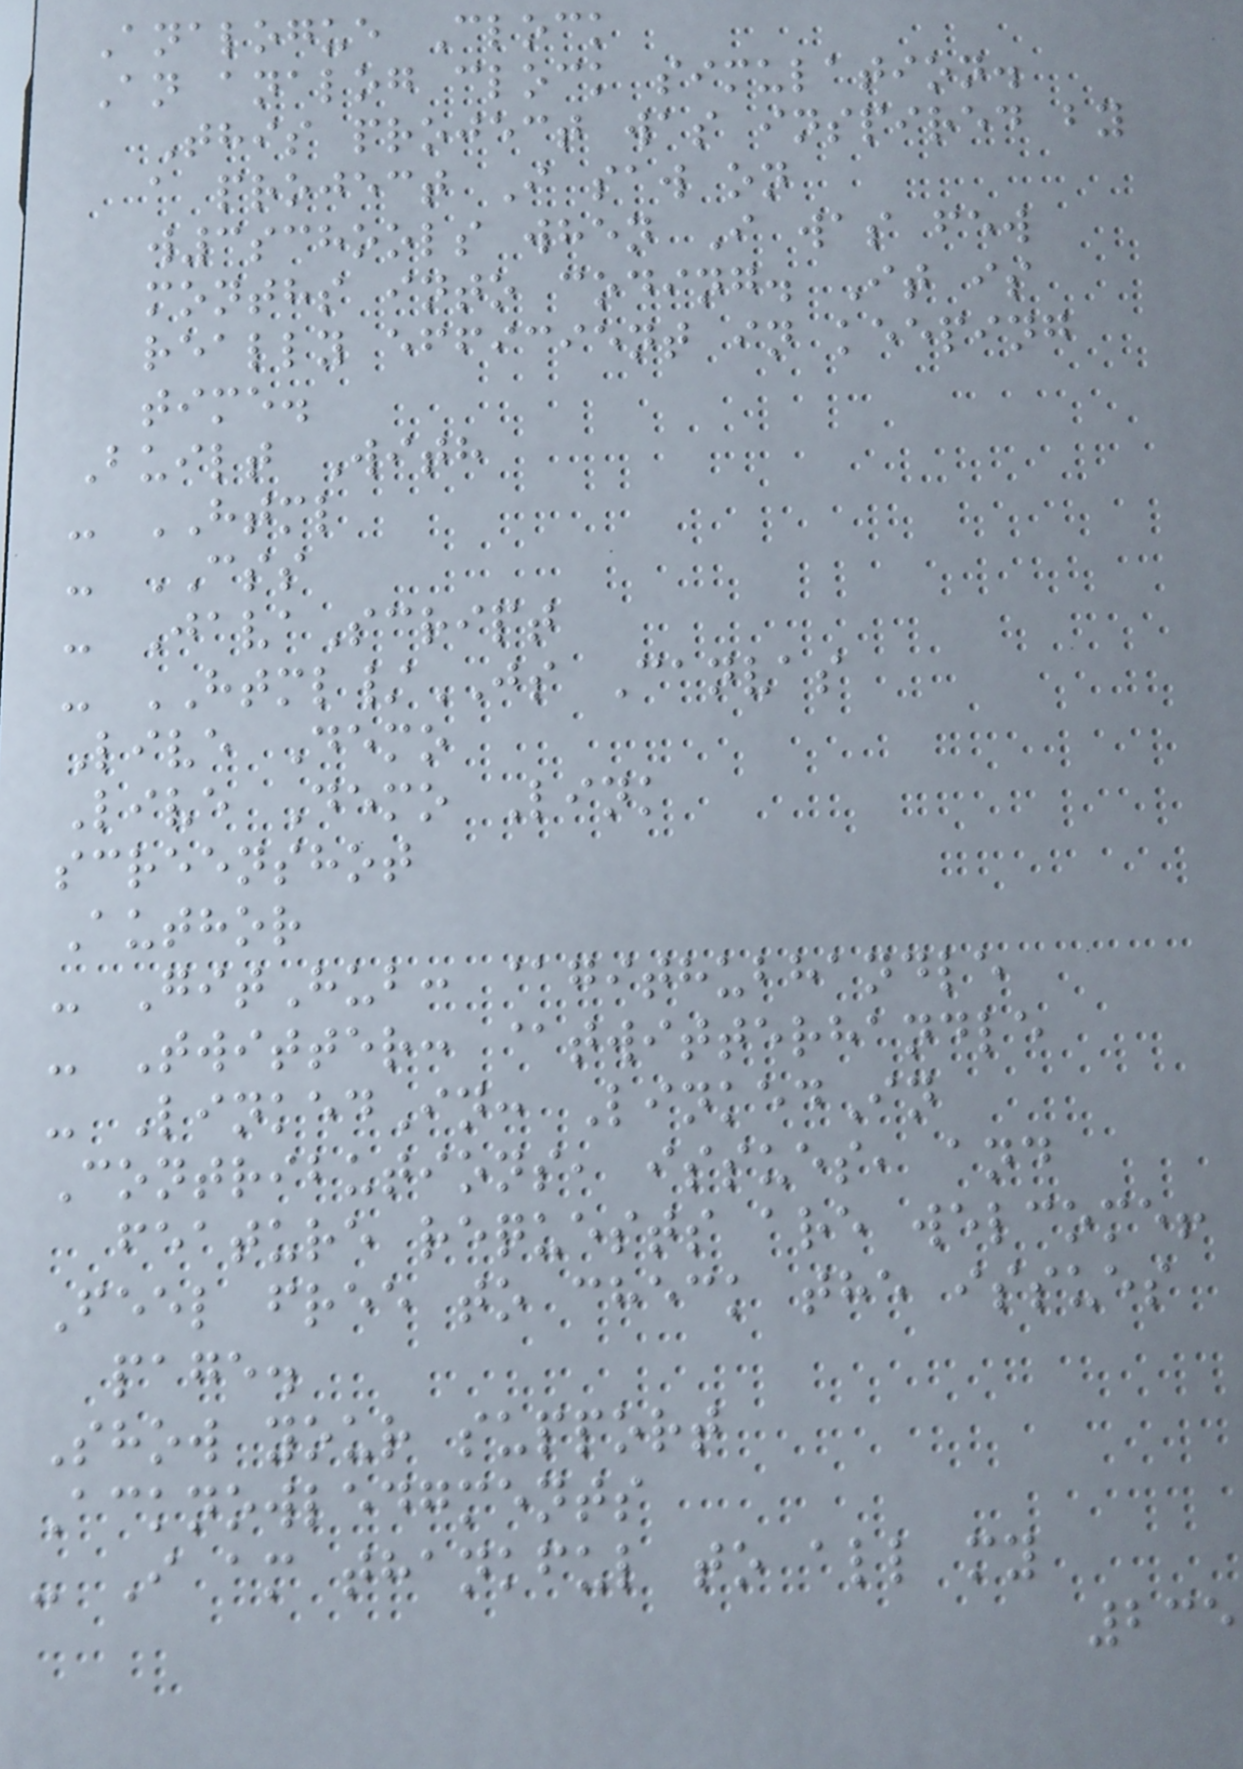Analogue Clock
An analog clock simulation.
This project was inspired by
a project I saw on
w3schools when I was few
months into coding. It is
really efficient in keeping
time.
Built With
- HTML
- CSS
- JavaScript
- HTML/JS Canvas
Live Demo
Live Demo Link
screenshot
Author
- GitHub: @githubhandle
- Twitter: @twitterhandle
- LinkedIn: LinkedIn
Contributions, issues, and
feature requests are welcome!
Feel free to check the issues
page.
Show your support
Acknowledgments
- I am thankful to all my
235
